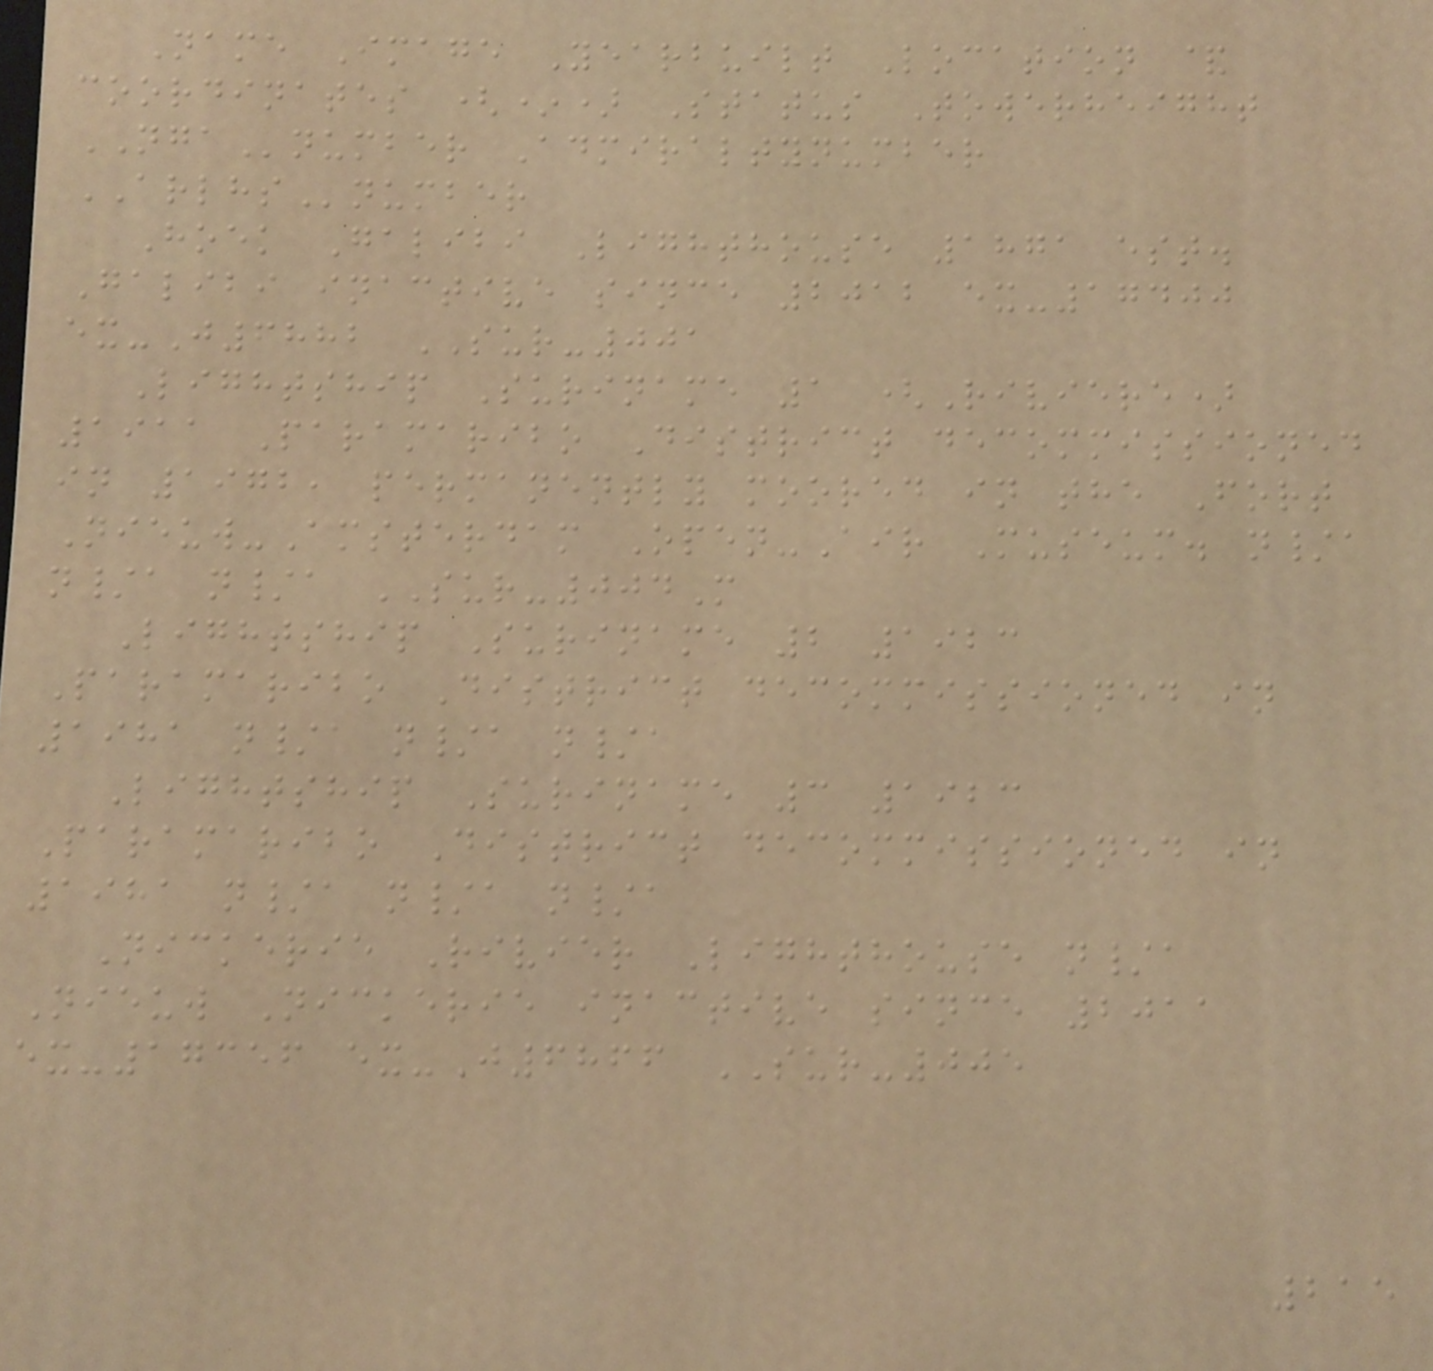Name Image Yearbuilt Location &
coordinates (*) Status Towerheight
NGAnumber Admiraltynumber
ARLHSnumber
Hoek Galibi Lighthouse 1871 est.
Galibi inactive since 2012 ex-17400
ex-J6882 SUR-001
Lightship Suriname 1 (Riviere)
1911 Paramaribo District decommissioned
in 1972, permanently moored in the Fort
Nieuw-Amsterdam Open-Air Museum. n/a
n/a n/a SUR-004M
Lightship Suriname 2 1923
Paramaribo District decommissioned in
1981 n/a n/a n/a
Lightship Suriname 3 1923
Paramaribo District decommissioned in
1981 n/a n/a n/a
Nickerie Rivier Lighthouse n/a
Nieuw Nickerie inactive since 2011
ex-17356 ex-J6866 SUR-005
215
